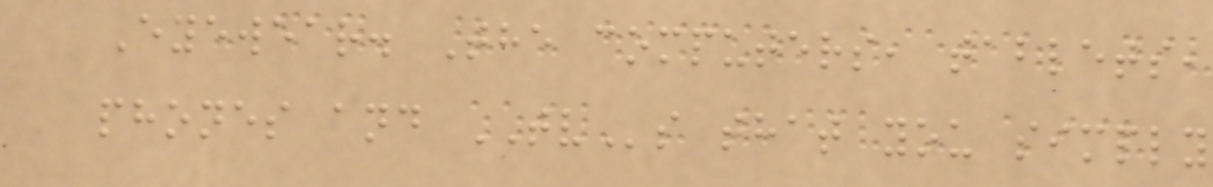Eyewear. The computers, tablets,
phones and TVs that you simply
